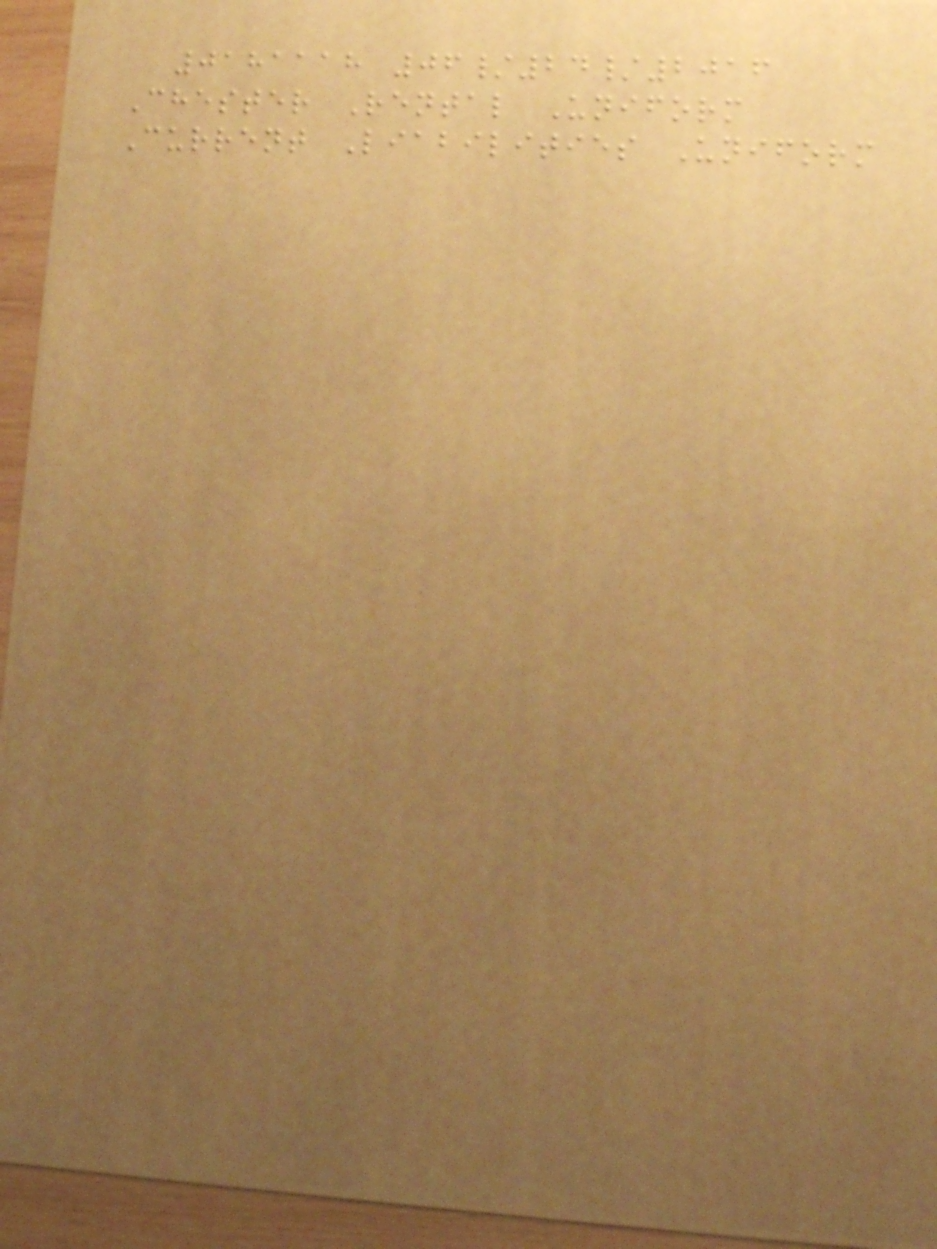0181118 06/24/2016
Chester Rental Uniform
Current Liabilities Uniform
